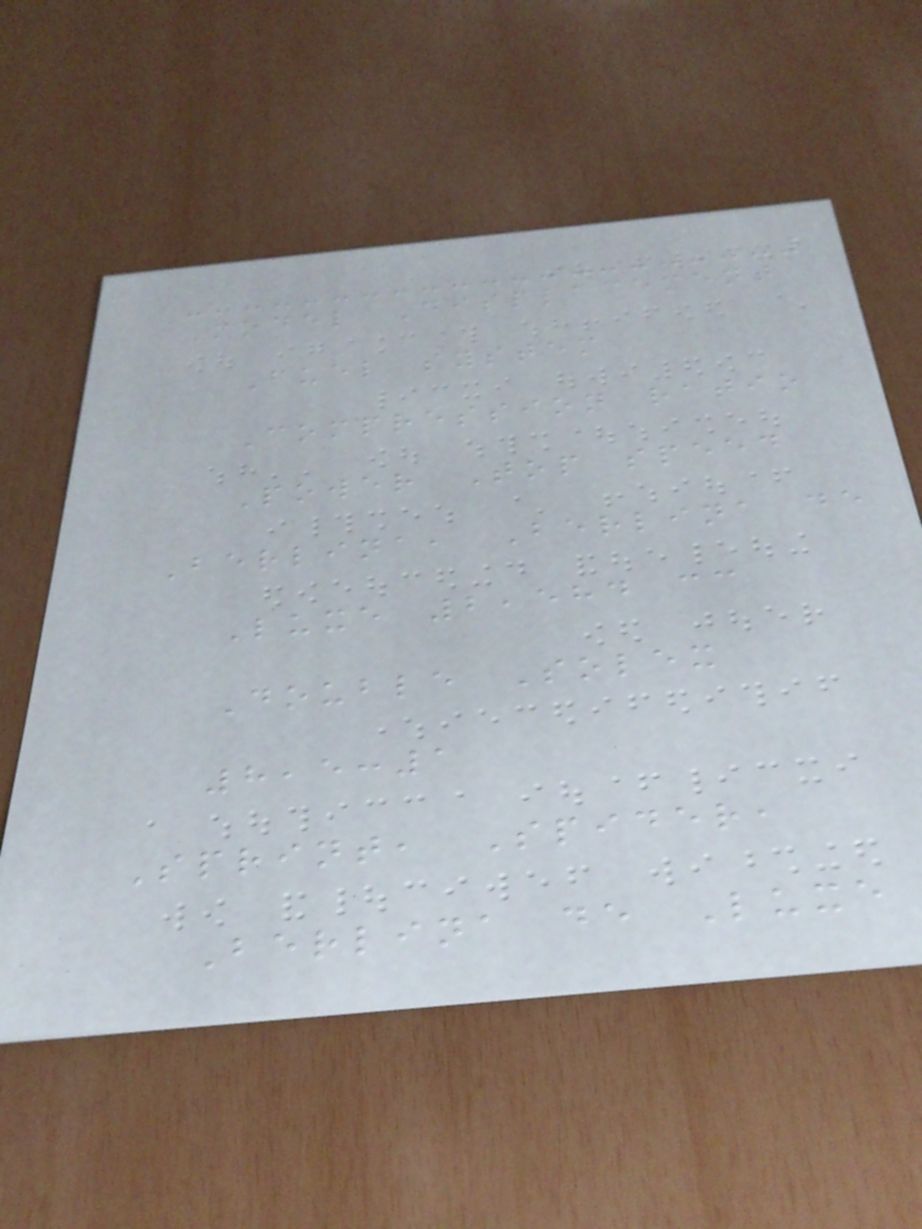Model Displacement
Fuel system
Compression ratio
Power Top speed
Berlina, Berlina de
Luxe 2,584 cc
Double Solex
8,5:1
Sprint, Spider,
Berlina de Luxe
